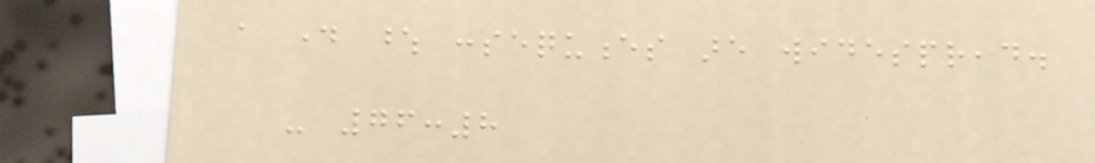a day whose consequences are widespread.
- 76:8
